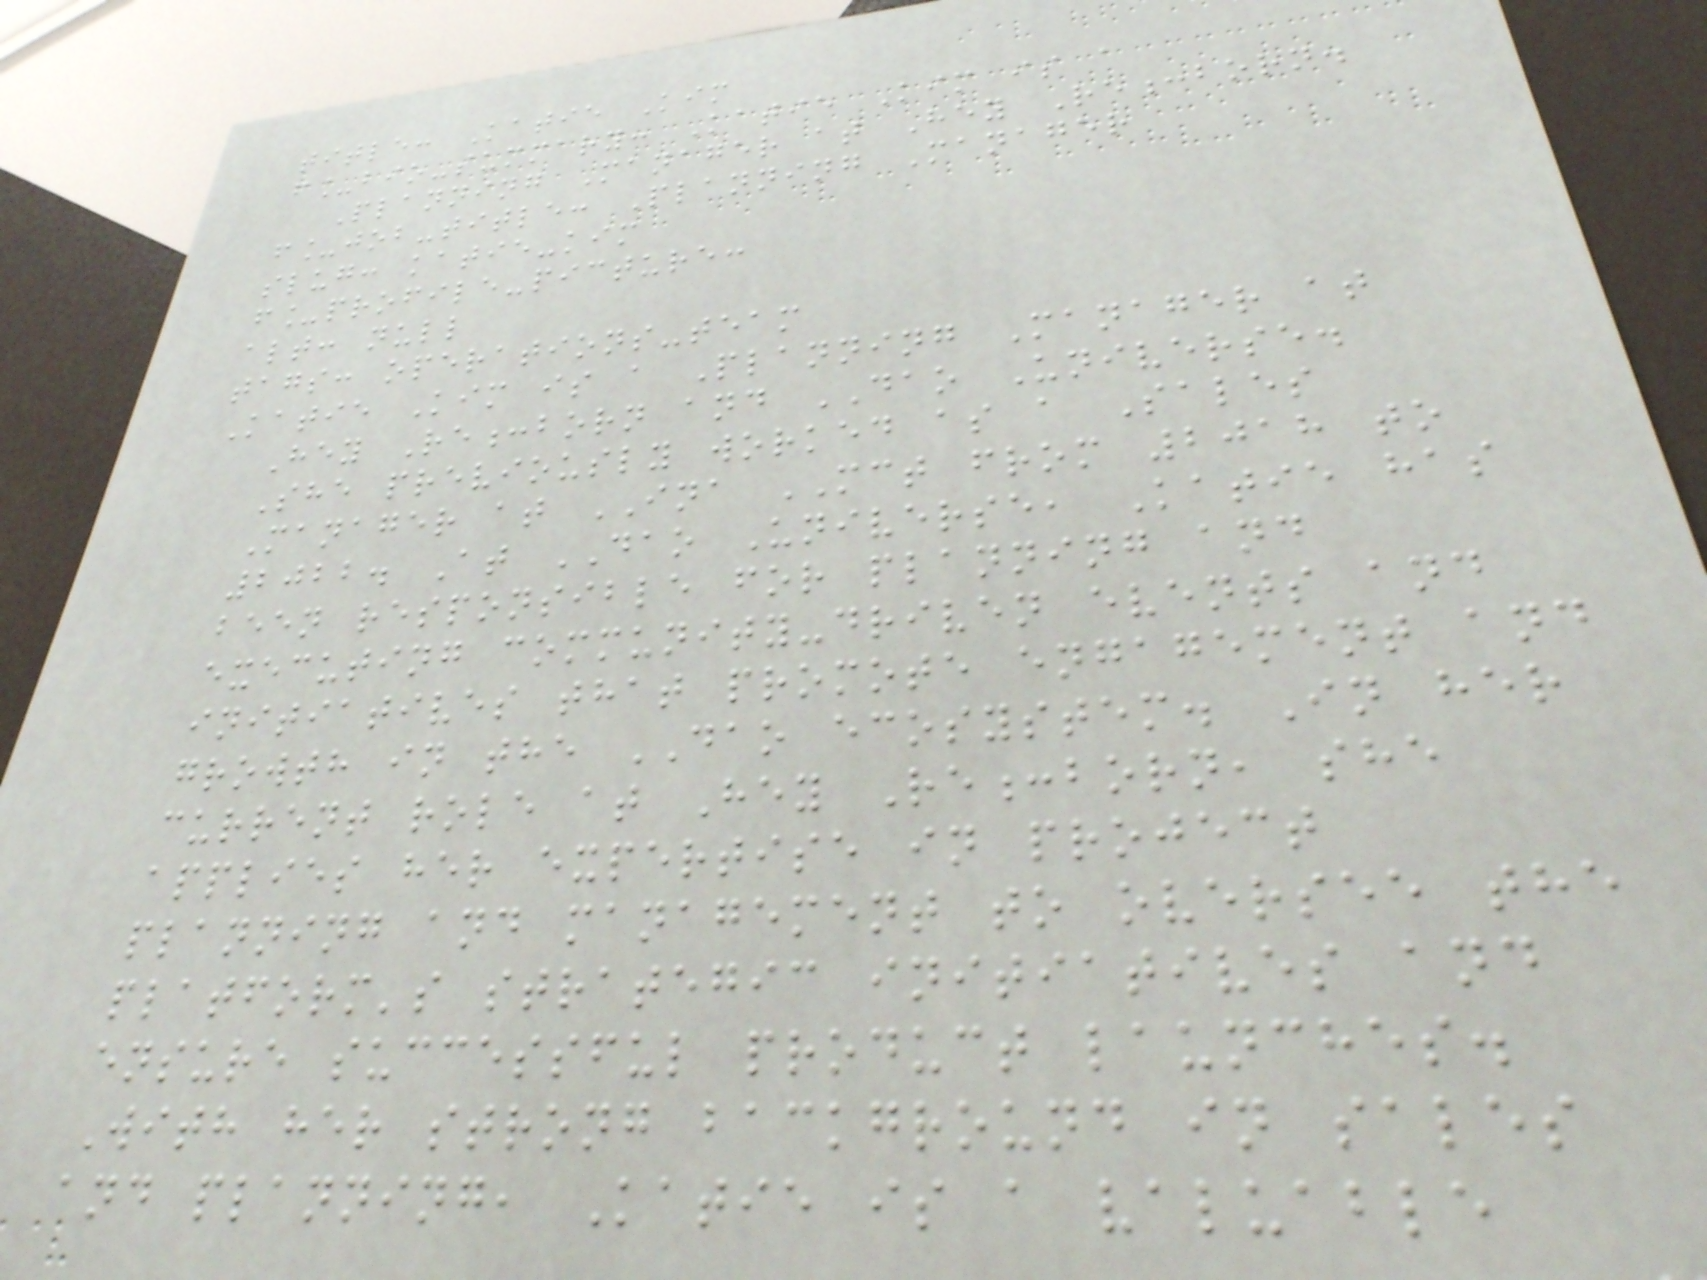title: Katie Kim
f_bio-summary: Katie Kim is a
Planning Manager at Hey Re:born.
f_job-title: Planning Manager
slug: katie-kim
f_profile-picture:
alt: null
tags: operations-team
Katie Kim is a Planning Manager at
Hey Re:born and DAO Universe.
She previously worked as a Sales
Manager at INA MCT from 2018 to
2022. At DAO Universe, Katie has
been responsible for planning and
executing community-driven events and
initiatives that promote engagement and
growth in the DAO ecosystem. In her
current role at Hey Re:born, she
applies her expertise in project
planning and management to oversee the
platform's strategic initiatives and
ensure successful product launches.
With her strong background in sales
and planning, Katie is a valuable
